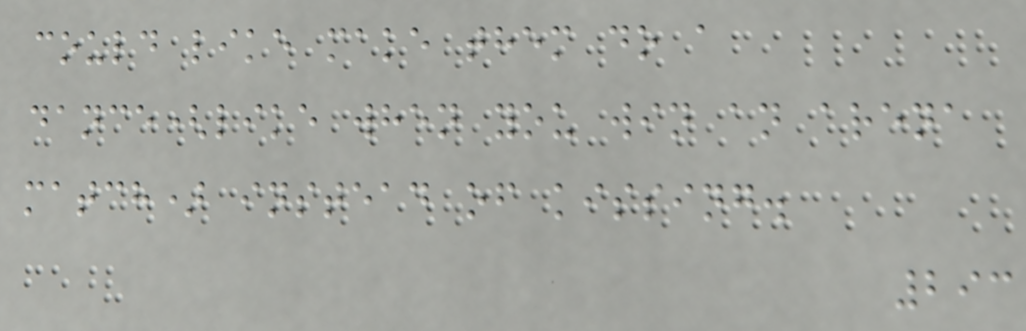could like make them do a
dance(like when you win an arena
match) instead of kissing.
293
